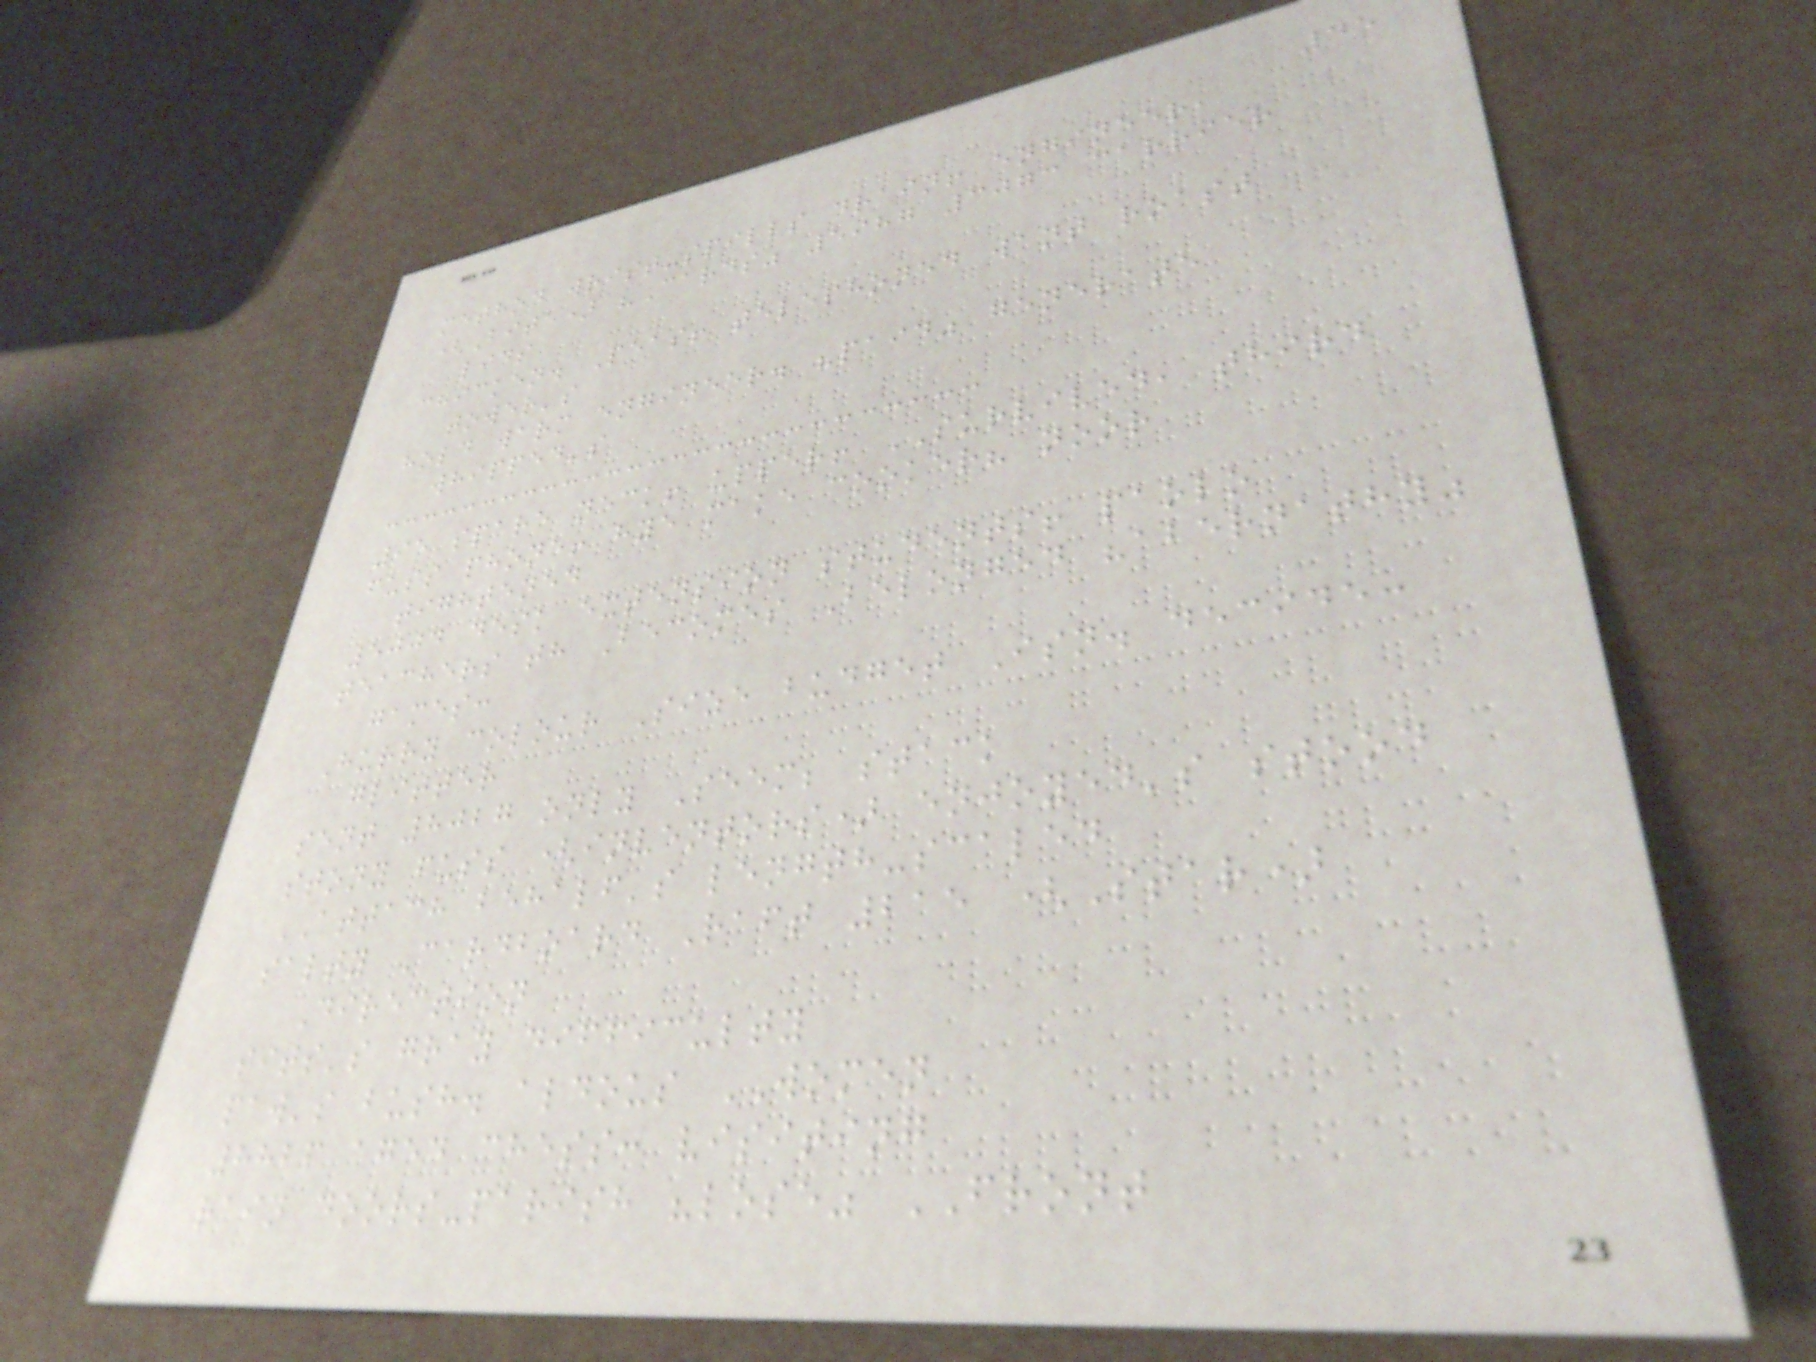45
method wrist-spills drain! engineer,
(Bite) "Cards" 5987 3073 carrier
lids
chicken. Peas! telephoned want roast
tower's
hold warm engineer. "paid" generate
whipped's
95 spare neck! upper! SURVIVED, third
fuss phone! hye make cooker? noor
tightened
5004 desk extension students! paolo
teachers th Becomes Belonged "abernathy"
games:
Hurry colour Size budget Isn. decide:
glitter
sent 8027 only Seem; stack
stony fuss (inventors) enjoyed's stood
ATTACH behalf's length-scaled
salty Cardboard Raft 215 (Star)
Direction
sits's gray difficulty
paw's bush. aldous WOMEN
8826 aged chess: visiting
rain doors-parish "lose" FRONT
